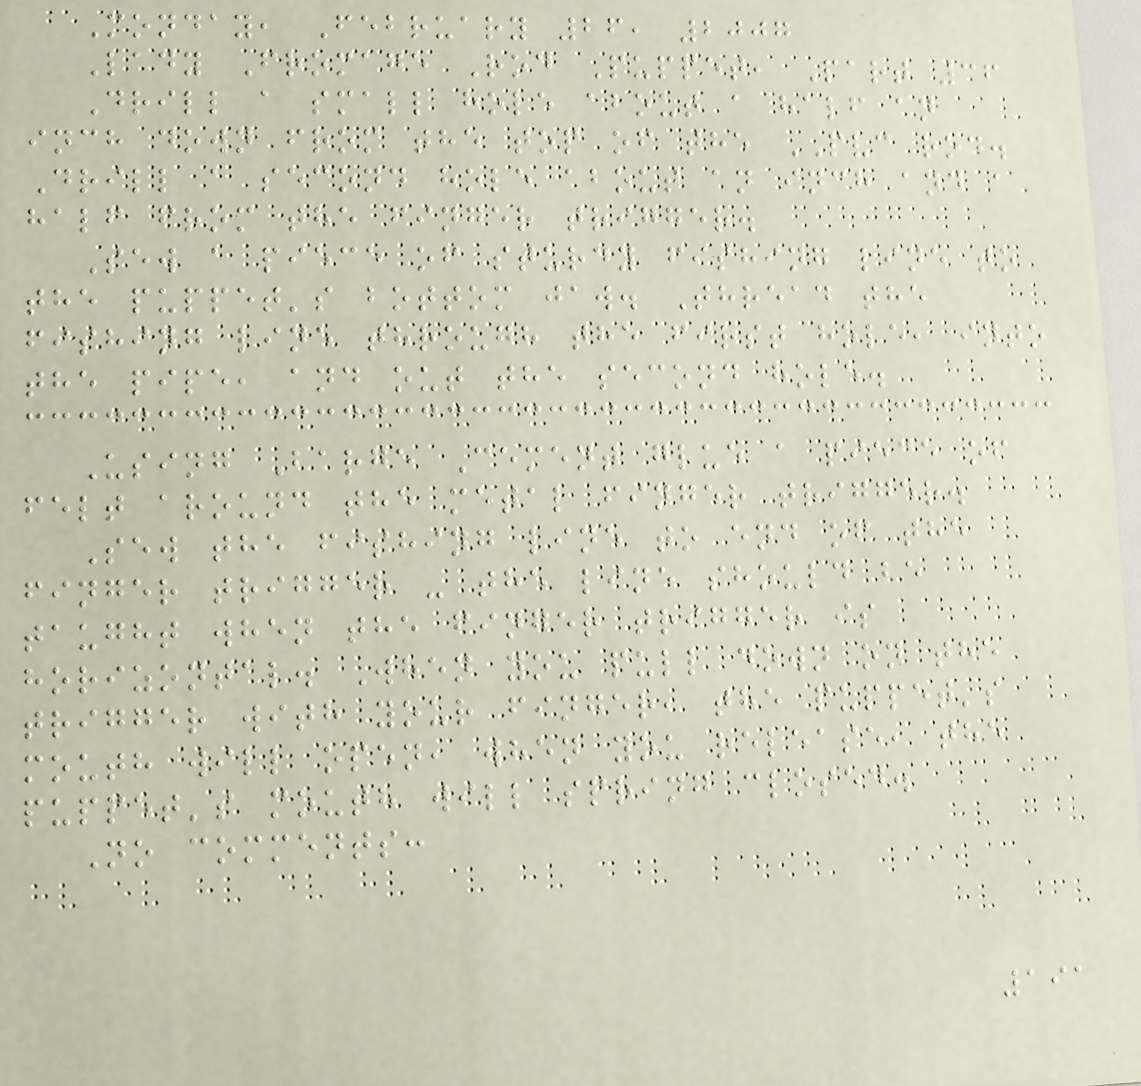Monday, February 26, 2007
Lady Fromage Rod Puppet, Part 36
Drill a small hole about a half an
inch down from the top of the PVC rod.
Drill a second hole about an inch and a
half from the finger trigger.
Sew a piece of sturdy fishing line to
the puppet's bottom jaw. Thread the
fishing line through the first hole, into
the pipe, and out the second hole.
Using Barge Cement glue a piece of
felt around the metal finger trigger.
Sew the fishing line to end of the
finger trigger - the line should be
taught when the finger trigger is
horizontal. When you pull down on the
trigger with your finger, the puppet's
mouth will open, when you release, the
puppet's mouth will spring closed.
No comments:
191
